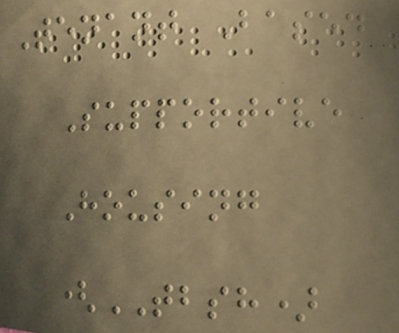Tenant Based
Supportive
Housing
(TBSH)
